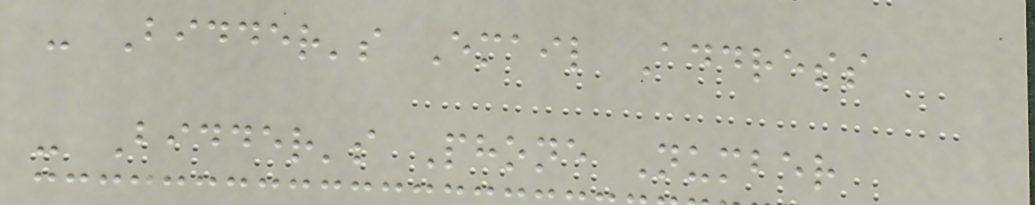- Bidder's Email Address
- Bidder's Phone Number
